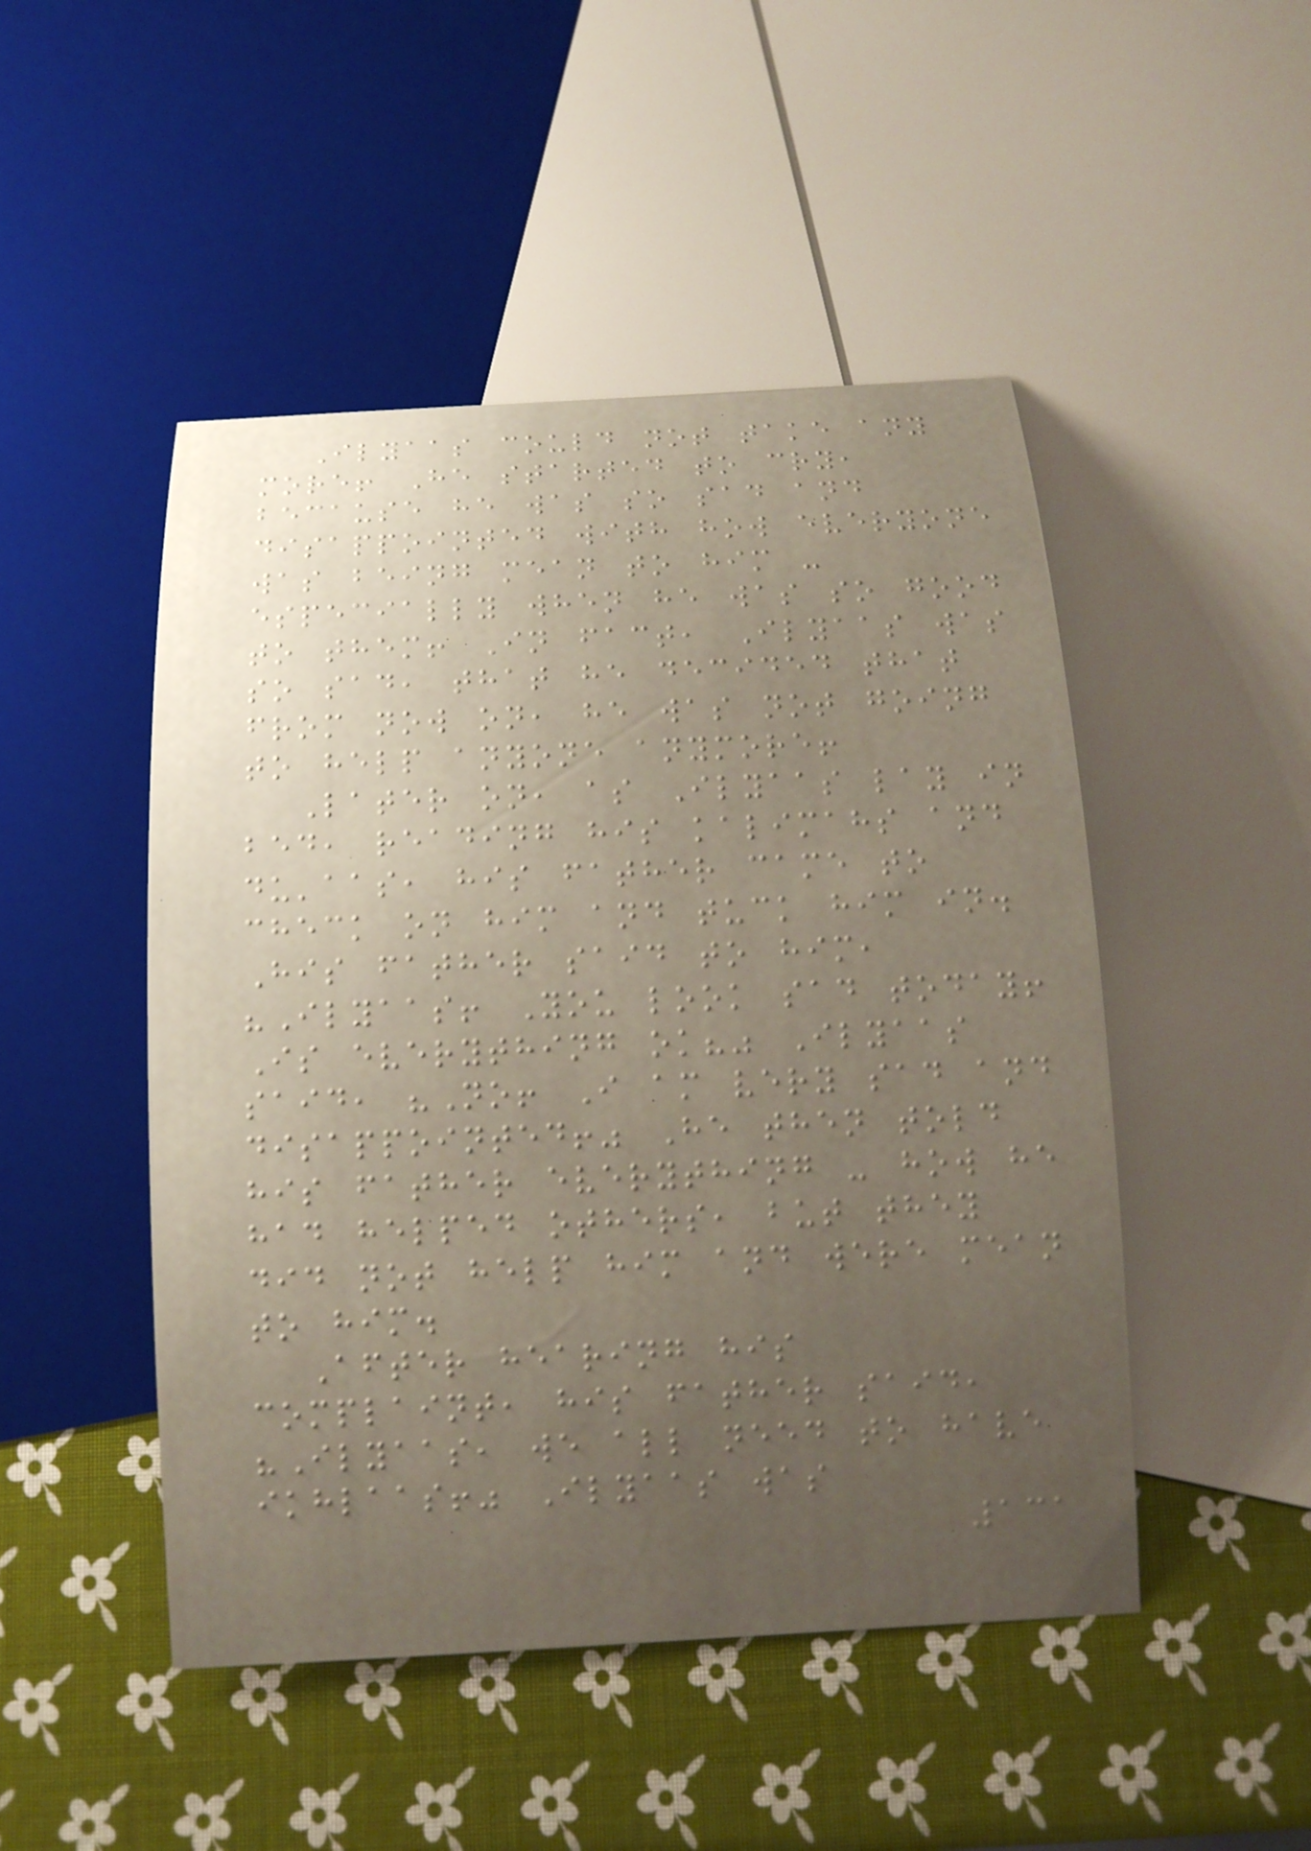Ilyaas could not take any
more! He started to cry,
because he was so sad and
disappointed with how everyone
was being mean to him -
especially when he was so good
to them! In fact, Ilyaas was
so sad, that he decided that
from now on, he was not going
to help anyone anymore!
Later on, as Ilyaas lay in
bed, reading his kalimahs and
du'aas, his father came to
check on him and tuck him in.
His father said to him,
"Ilyaas! You look sad today!
Is everything ok?" Ilyaas
said, "No! I am very sad and
disappointed!" He then told
his father everything - how he
had helped others, but they
did not help him and were mean
to him.
After hearing his
complaint, his father said,
"Ilyaas, we all need to have
ikhlaas!" Ilyaas was
131
